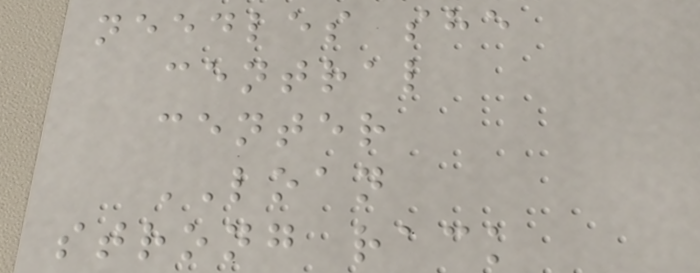needles she
central
center
LOAN
strong rack
